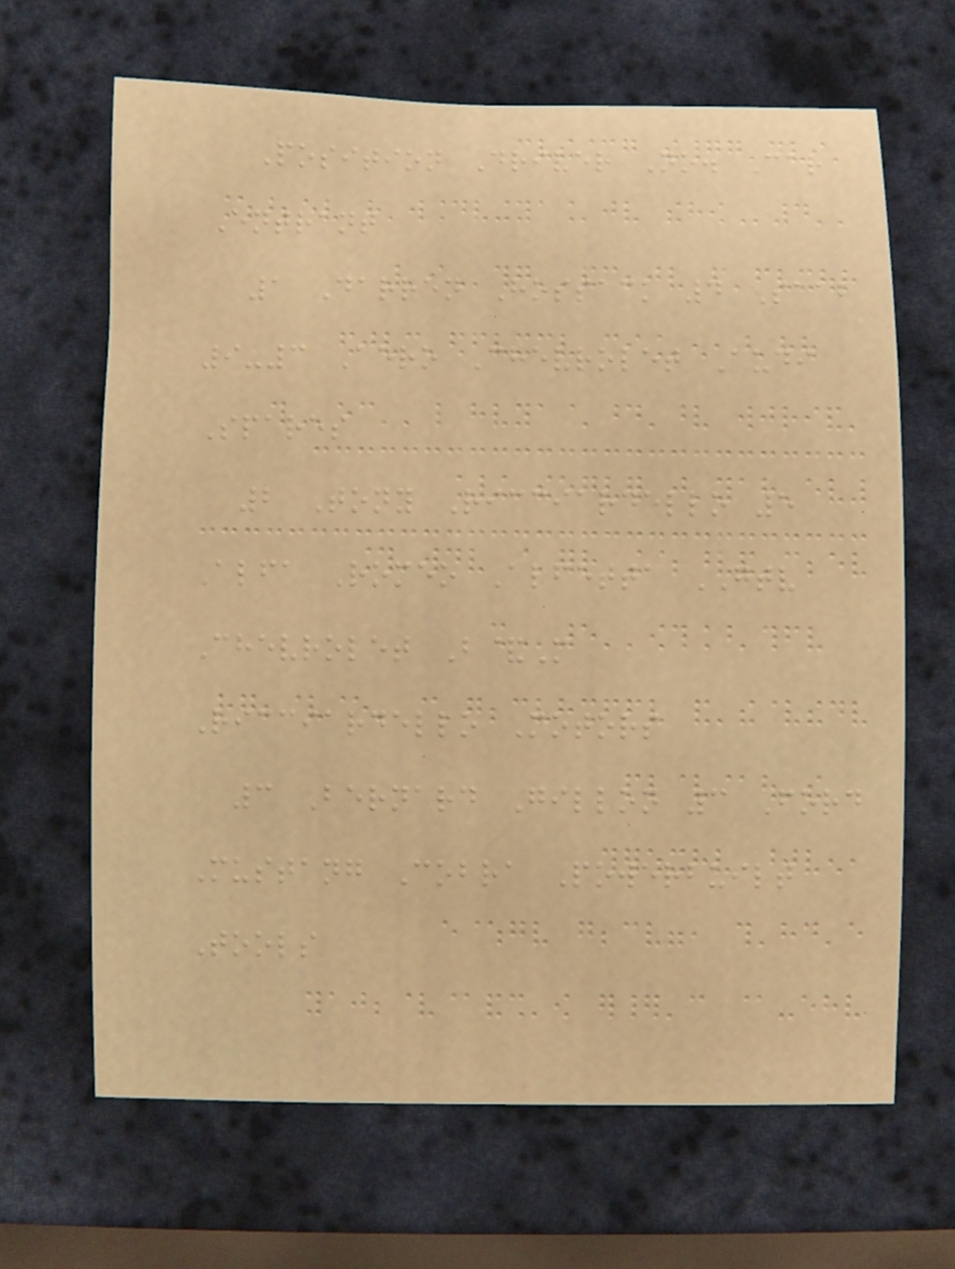Position Driver No. Car
Entrant
1 Darren Hossack 4 Saab
9-3 Aero Chevrolet Audi
Spares
2 Tony Ricciardello 5
Alfa Romeo Alfetta GTV
Chevrolet B&M
Ricciardello Motors
3 Bernard Gillon 3 Ford
Mustang Cobra Powerbuilt
Tools
